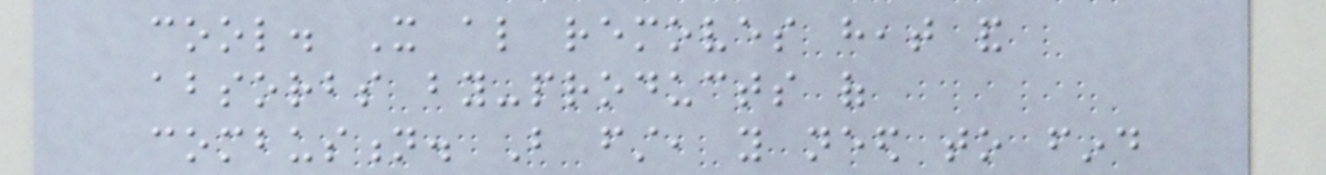cool. It also removes heat and
absorbs by-products of
combustion. But first, you need to find
